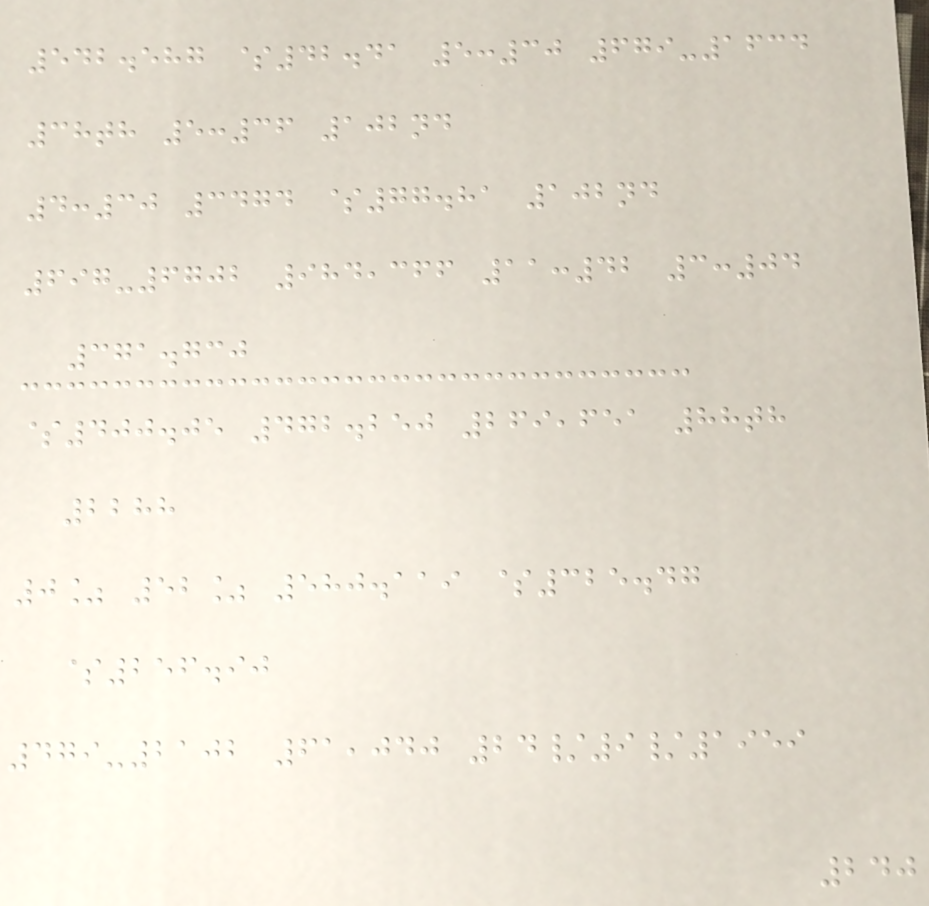542.587 $42.41 5:30 679-1634
38th 5:36 102nd
4:30 3474 $77.81 102nd
697-6702 984,366 11:42 3:04
371.730
$400.05 472.250 269,651 88th
2288
0% 52% 580.119 $325.47
$256.90
479-2102 61,040 24/9/1959
240
